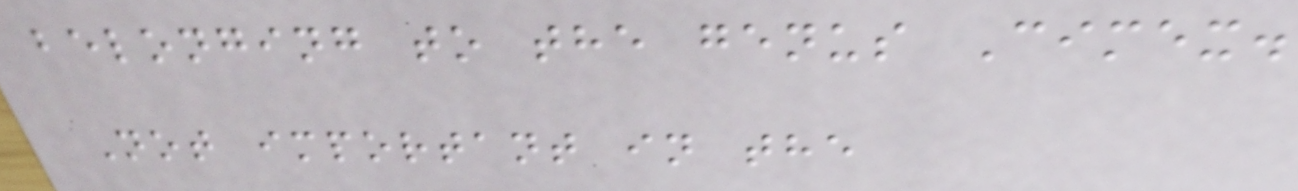belonging to the genus Cimex.
Not important in the
